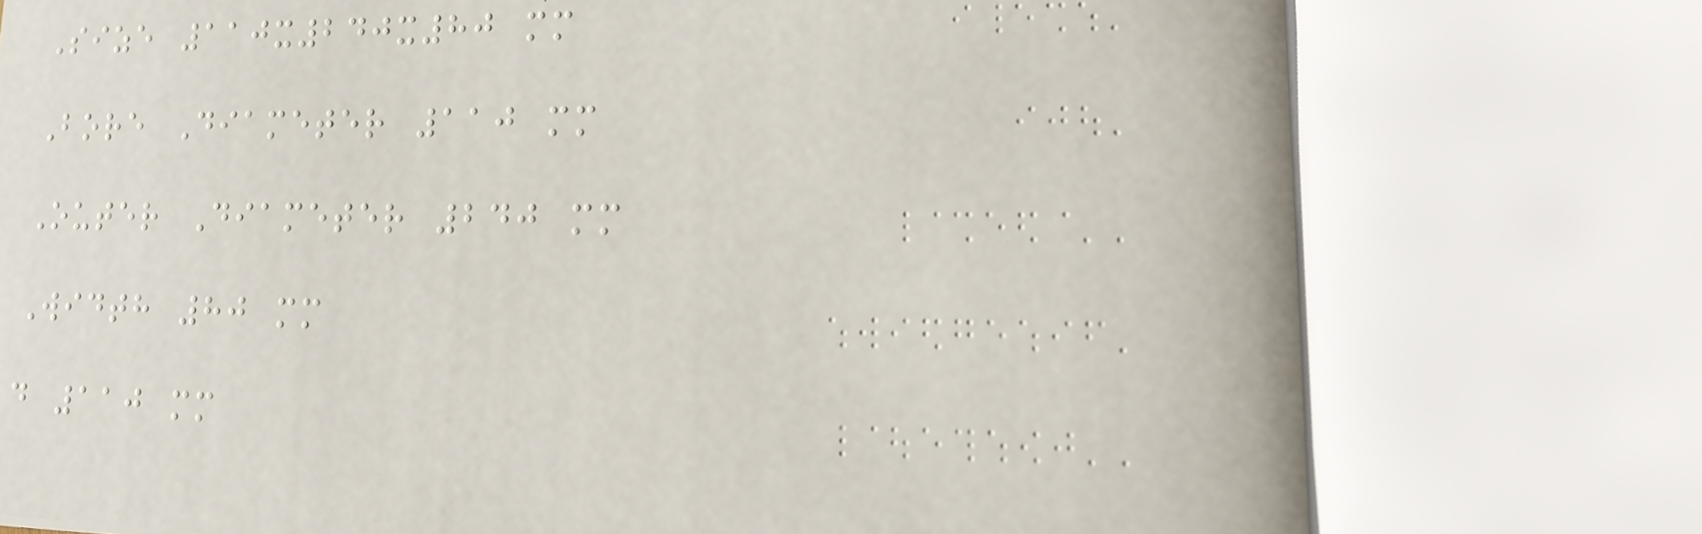Size 110x240x80 mm
Bore Diameter 110 mm
Outer Diameter 240 mm
Width 80 mm
d 110 mm
